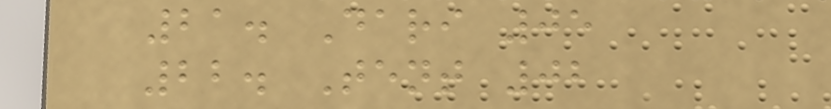21. Dari 05
22. Tent 02
